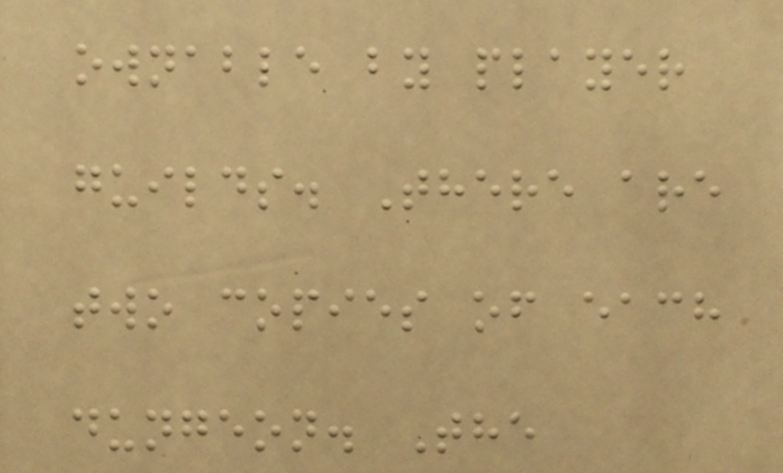ownable by player
guilds. There are
two copies of each
dungeon. The
